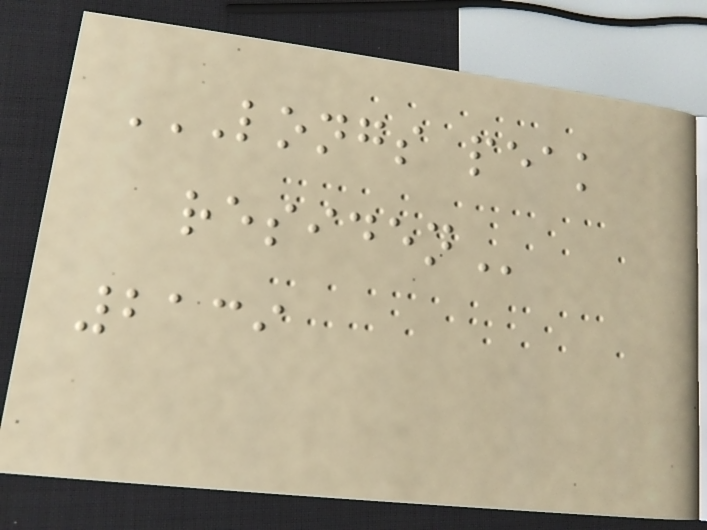LONGS PEAK
RESIDEN
2139
